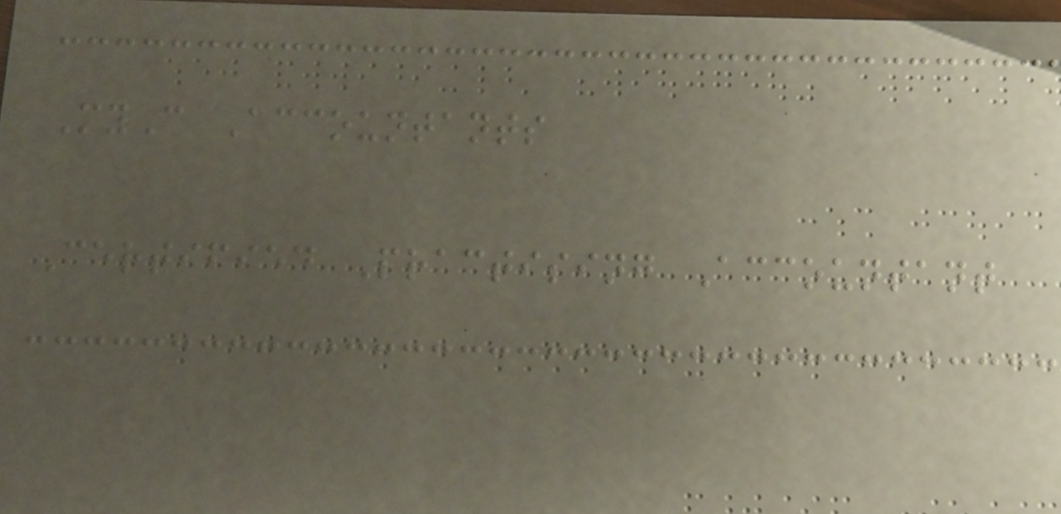MyC Accountants
Certified Practising Accountant
